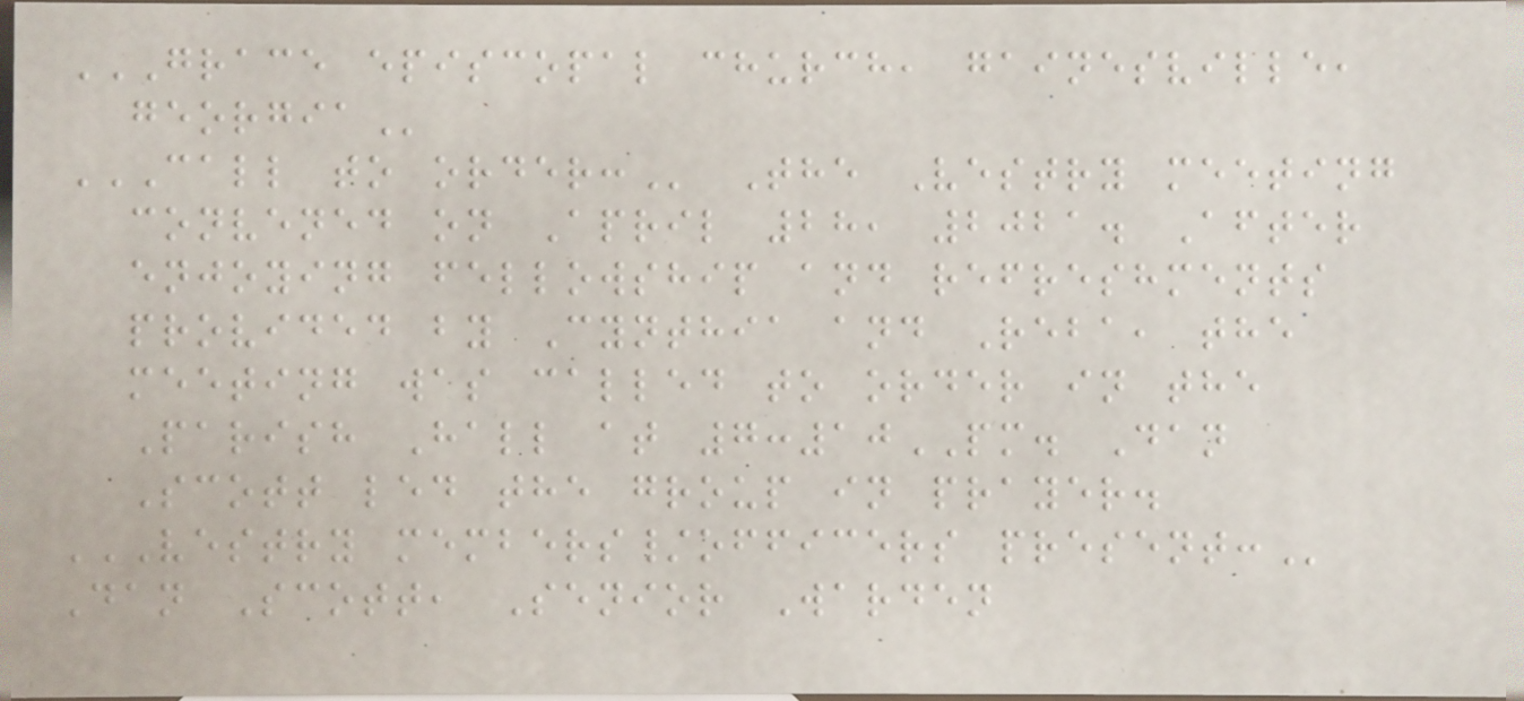GRACE EPISCOPAL CHURCH, GAINESVILLE,
GEORGIA
CALL TO ORDER: The Vestry meeting
convened on April 28, 2021. After
enjoying fellowship and refreshments
provided by Cynthia and Reba, the
meeting was called to order in the
Parish Hall at 7:10PM. Dan
Scott led the group in prayer.
VESTRY MEMBERS/OFFICERS PRESENT:
Dan Scott, Senior Warden
